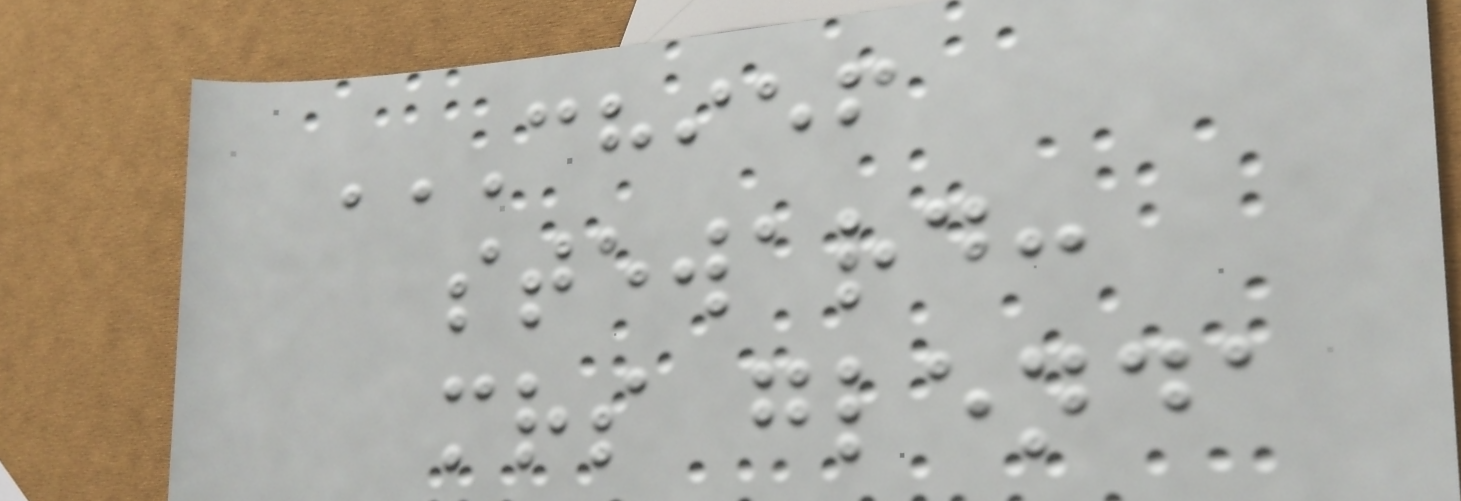CHIEF
STEWARD:
MRS GLENDA
